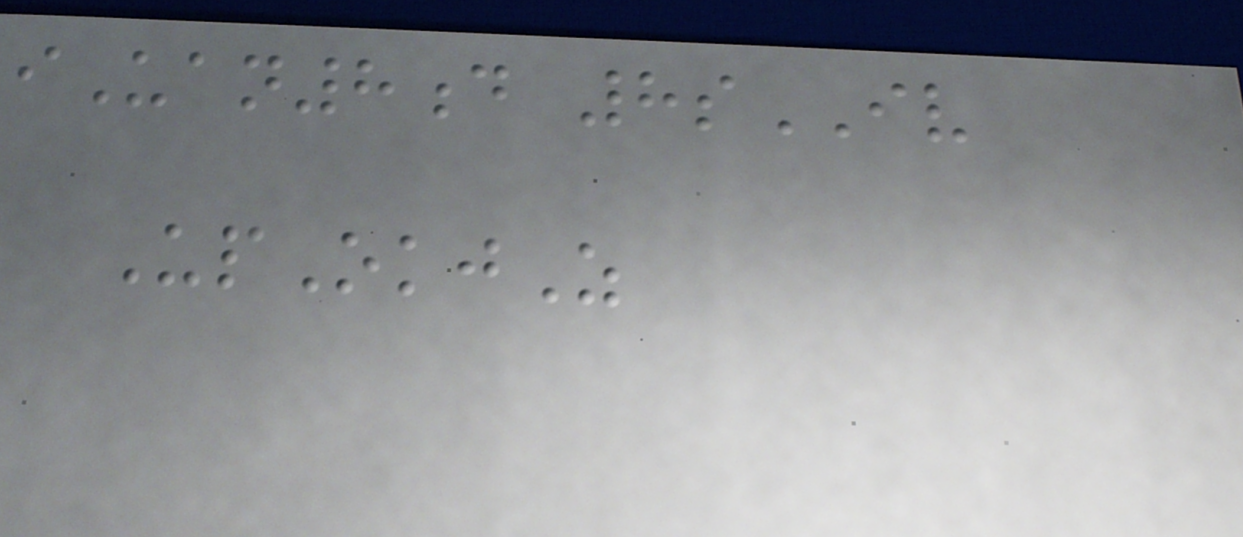iUan8d 8sIV
UpOkjZ
